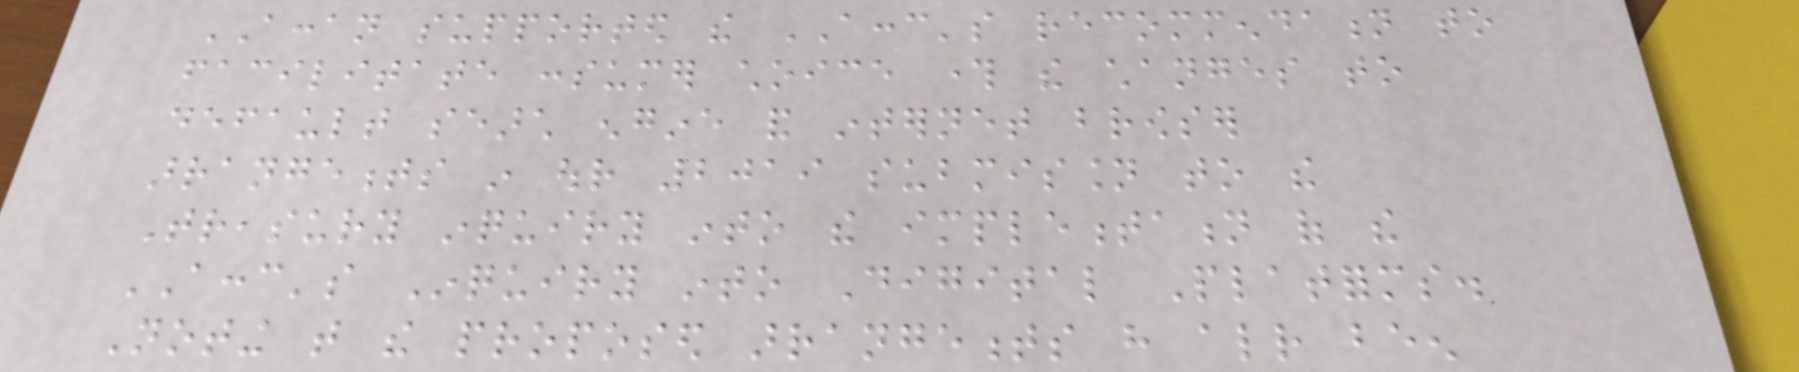ACCAN supported the ACCC's recommendation to
facilitate consumer choice through the changes to
default search engine and internet browser
arrangements in our 2019 submission to the
Treasury inquiry into the implementation of the
ACCC's Inquiry into Digital Platforms.
Noting that the proposed arrangements have already been
